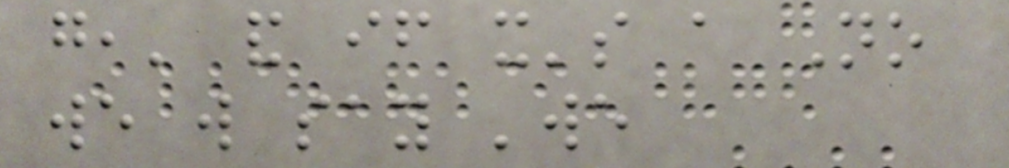go,' and if it's a No
we will say 'we
